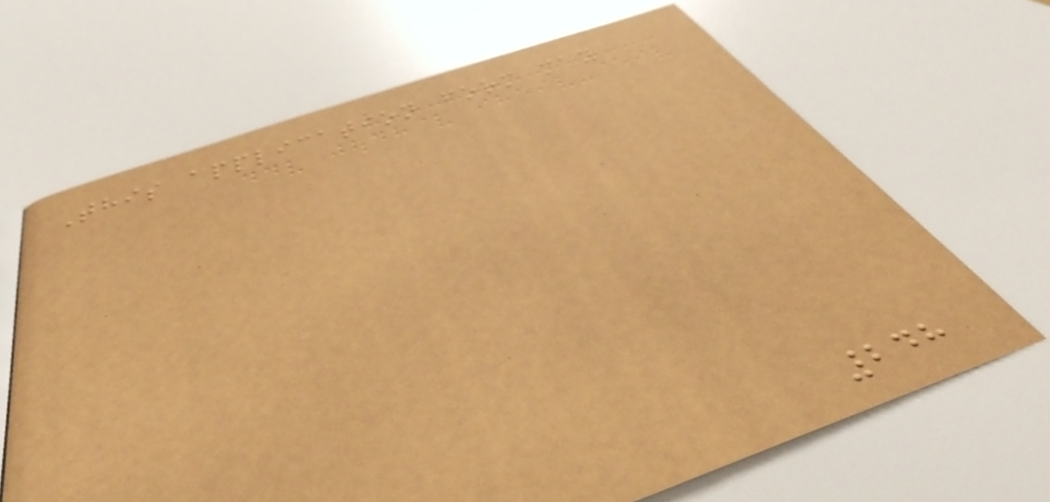This application form may
248
